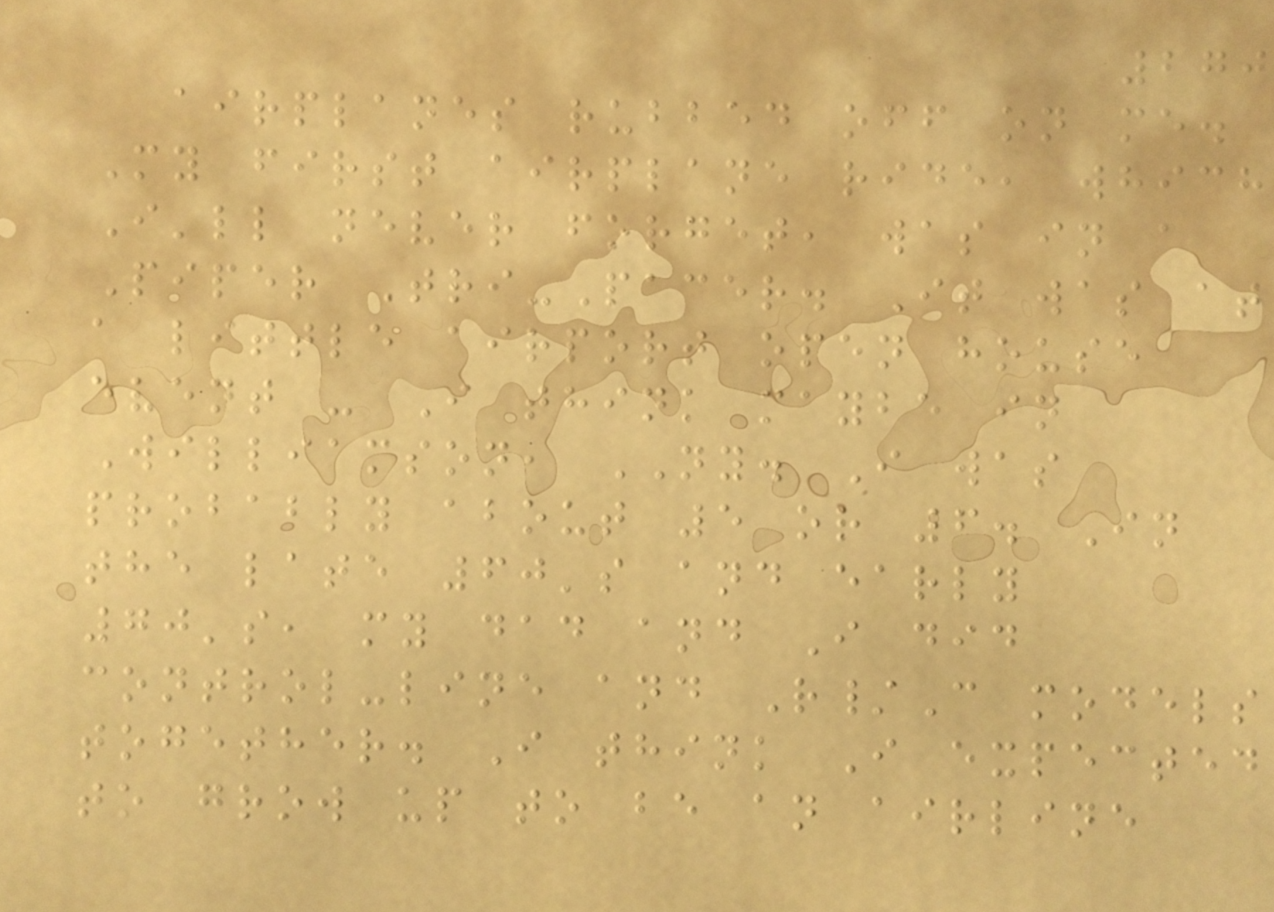270
airplanes rubbed off on me.
My first airplane ride, which
I'll never forget, was in a
Piper Tri-Pacer. It was at
a little airport open house
event - I think maybe in
Williamson, NY. I was
probably about 5 or 6. In
the late 60's and early
70's, my dad and I did
control-line and R/C models
together. I think I expected
to grow up to be an airline
